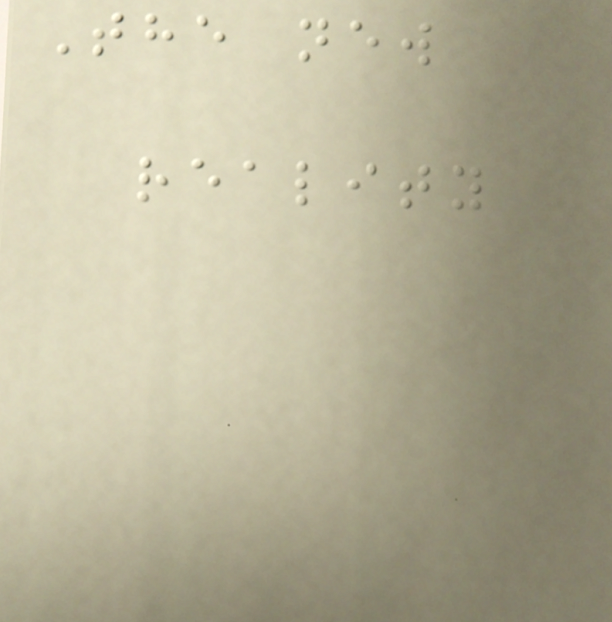The new
reality
